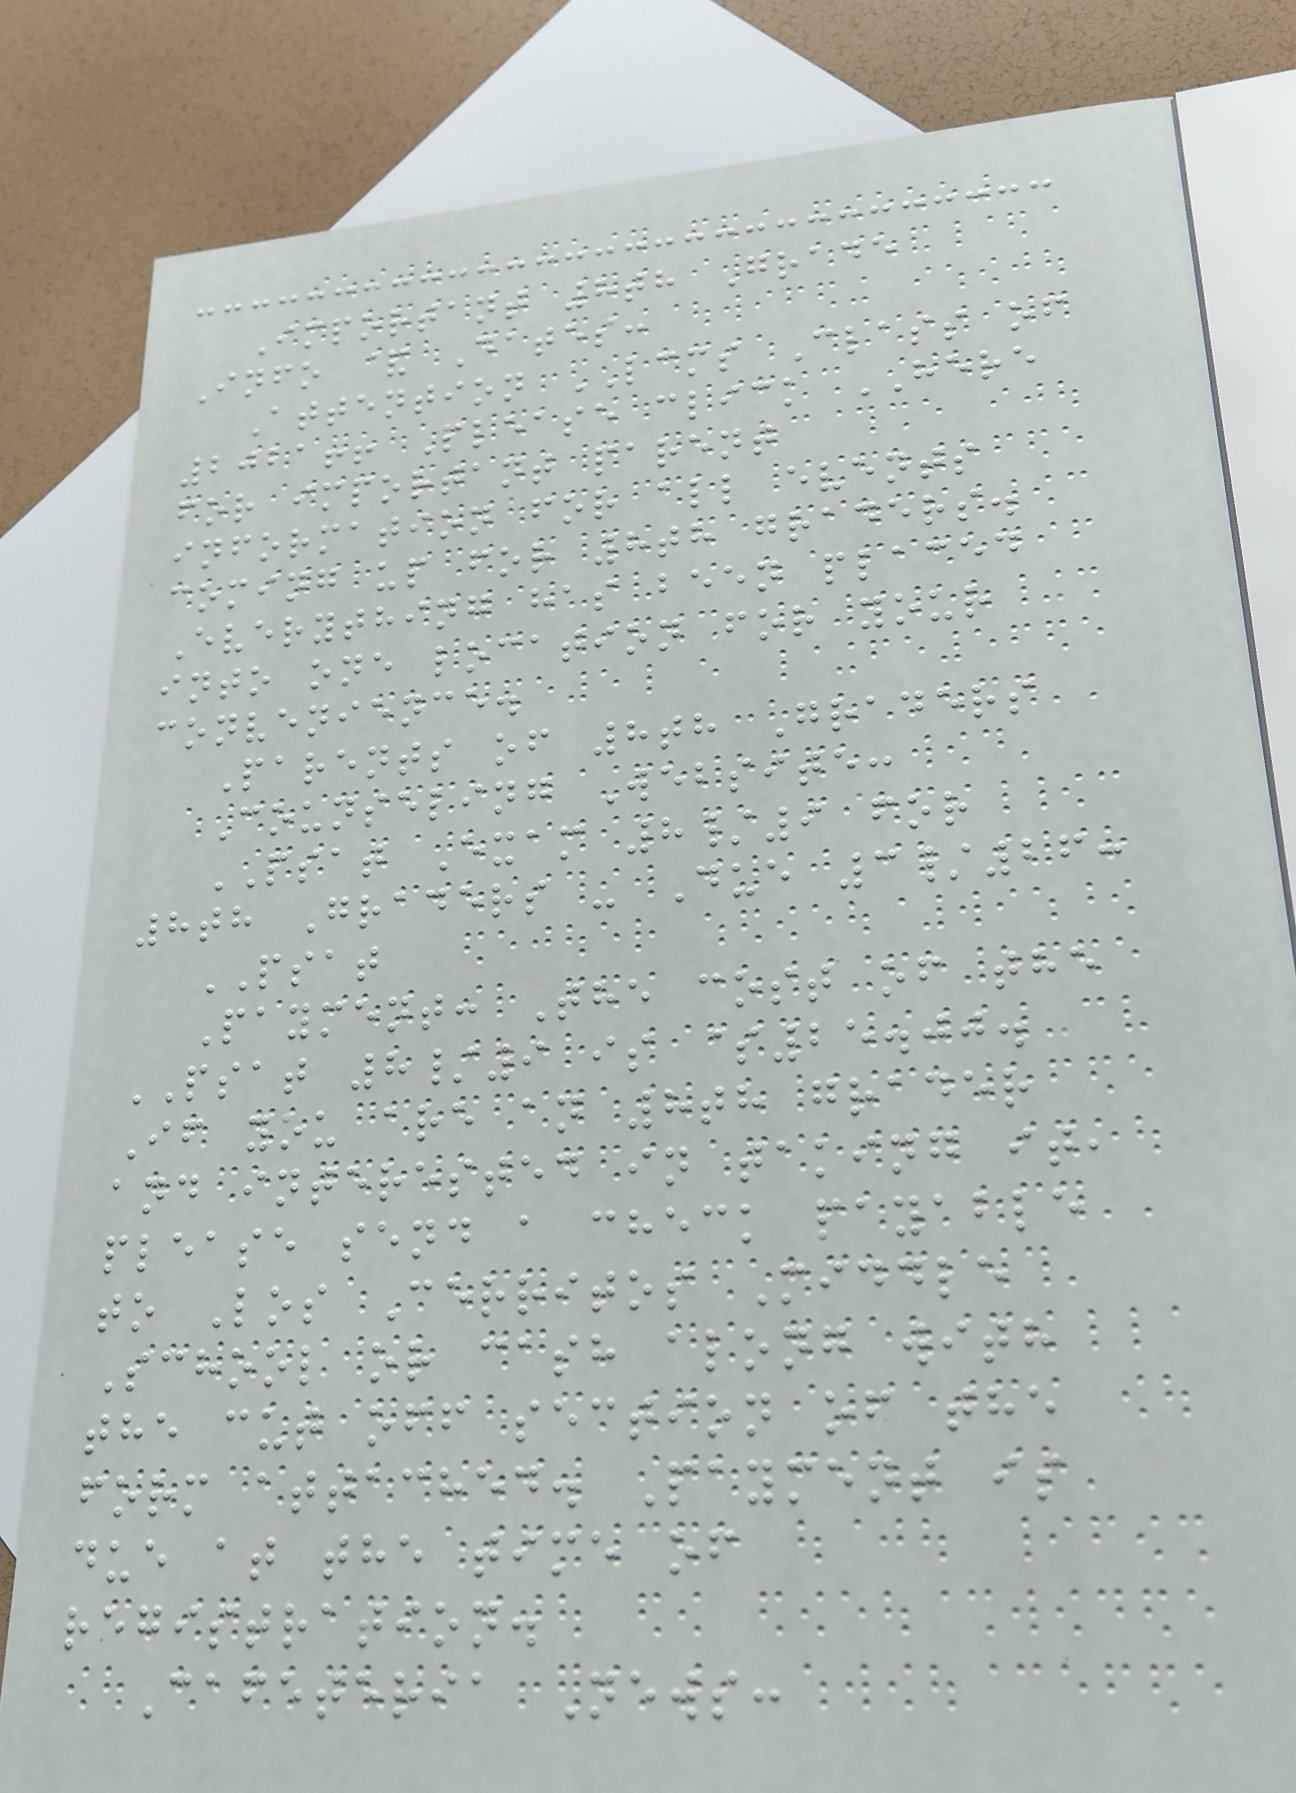Important 8th Grade
Info & Dates:
Attention LCMS Class of
2021!! Please click HERE
for important parent
information for all events
coming up for 8th graders.
Everything has been placed
into one location for your
convenience.
Parents of 8th Graders
Counseling Website:
PSAT Exam 8/9 for
8th Graders - Due 3/26:
PSAT
Payment: The cost of the
PSAT 8/9 is $25.00.
If you are an 8th grader
and interested in taking it,
please send a check payable
to Los Cerritos Middle
School or cash along with
the cut off section of the
form attached. Payment is
due at the time of
registration.
Cafeteria News:
